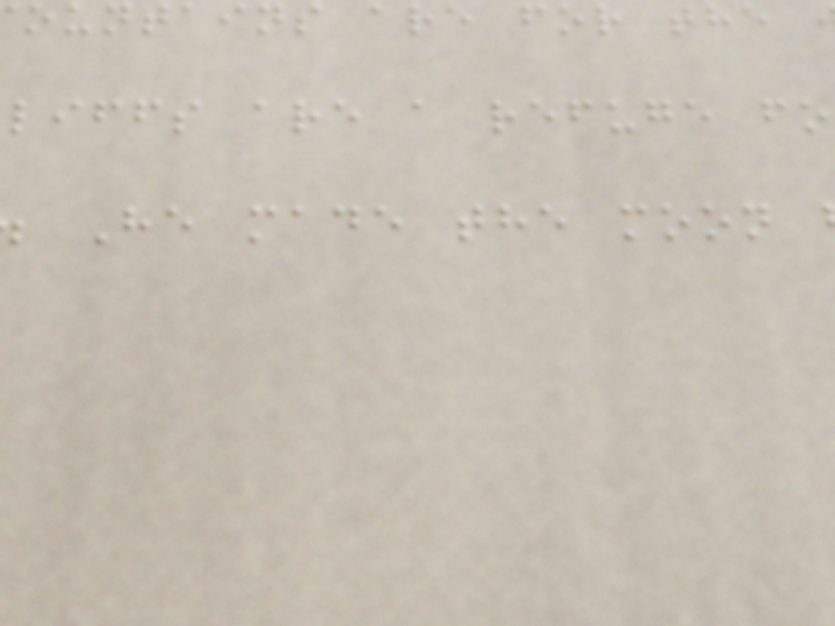ountains are for the
liffs are a refuge fo
He made the moon
